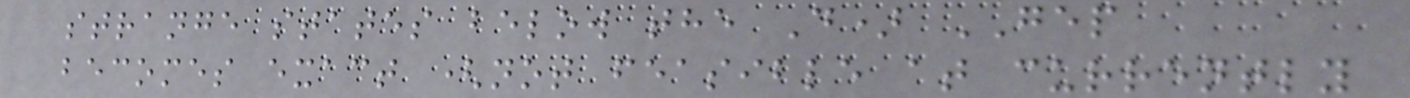strange states below the D) GEP
becomes exact (not feasible at currently
